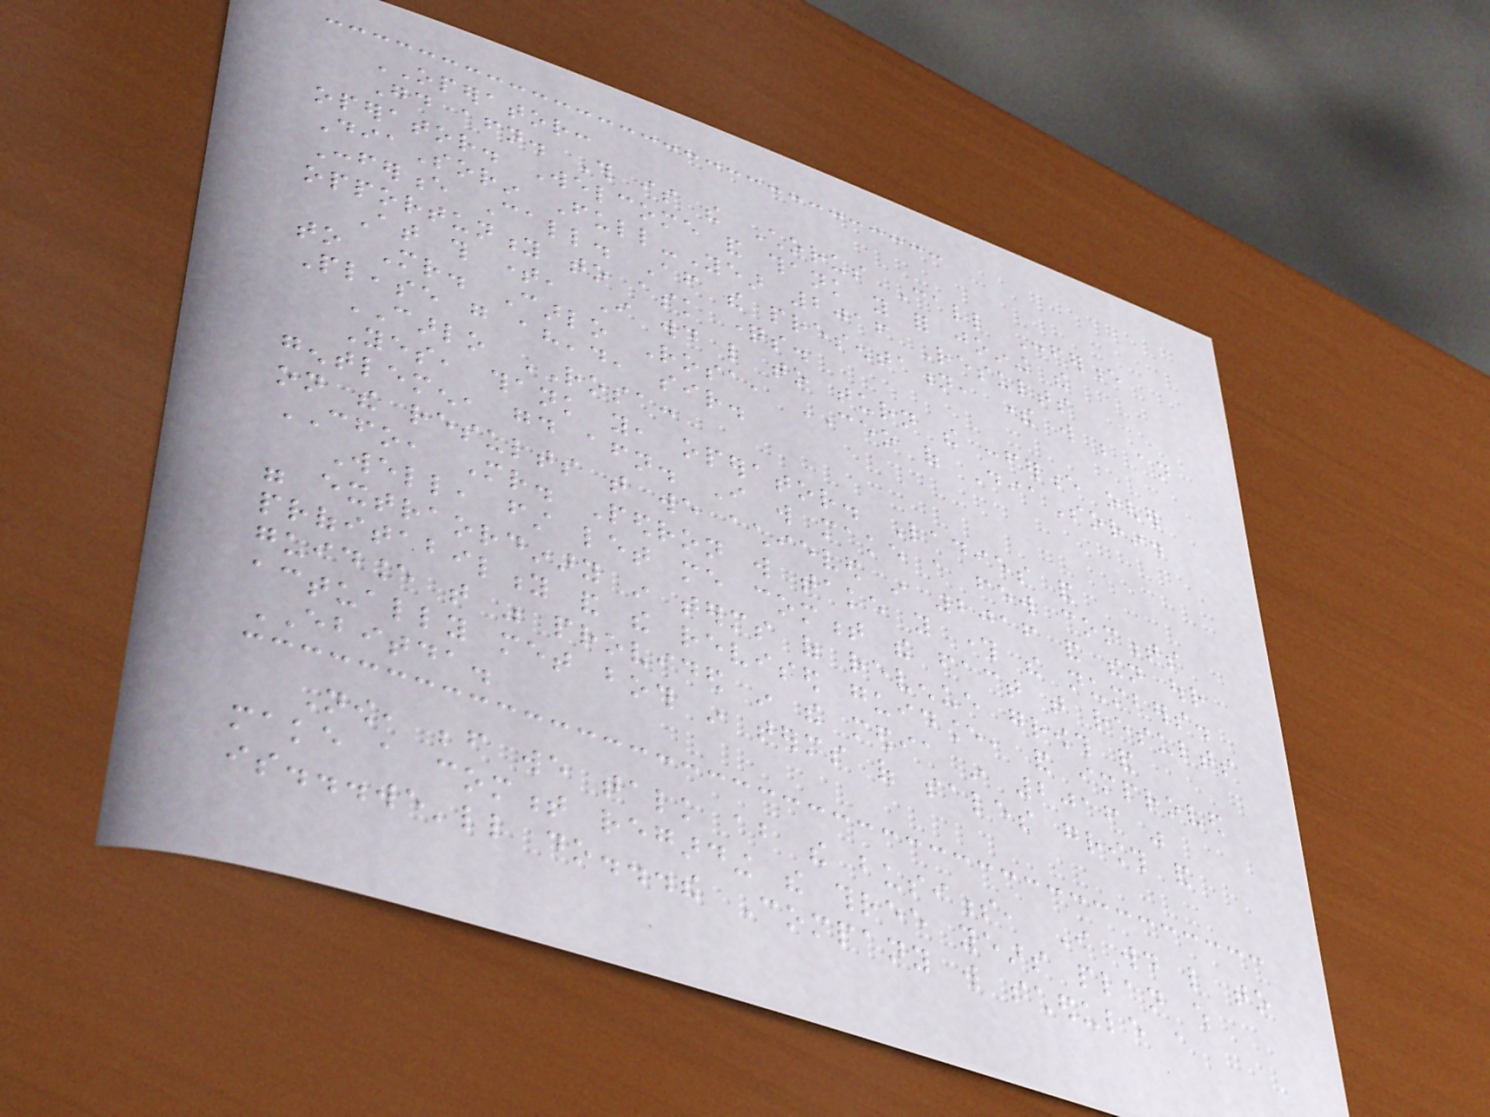OPERATOR:
Good afternoon. This is the Chorus Call Conference
operator. Welcome and thank you for joining the
DiaSorin Full-Year 2016 Results
Conference Call. After the presentation, there will be an
opportunity to ask questions.
At this time, I would like to turn the conference over
to Mr. Carlo Rosa, CEO of DiaSorin.
Please go ahead, sir.
CARLO ROSA:
Yes, thank you, operator. Ladies and
gentlemen, good afternoon. I will make a few comments
on the results that we achieved in 2016 and then our
CFO, Mr. Pedron will take you through the numbers.
Well, first let me comment the fact that results
were extraordinary in terms of revenue growth and
profitability and the revised guidance, and improved
guidance that was provided in the media in 2016 was
actually met both in terms of sales growth and
EBITDA.
Now, before we talk about the business, I would like to
make a comment regarding the three years plan which
is...we'll do...the Company will schedule a
